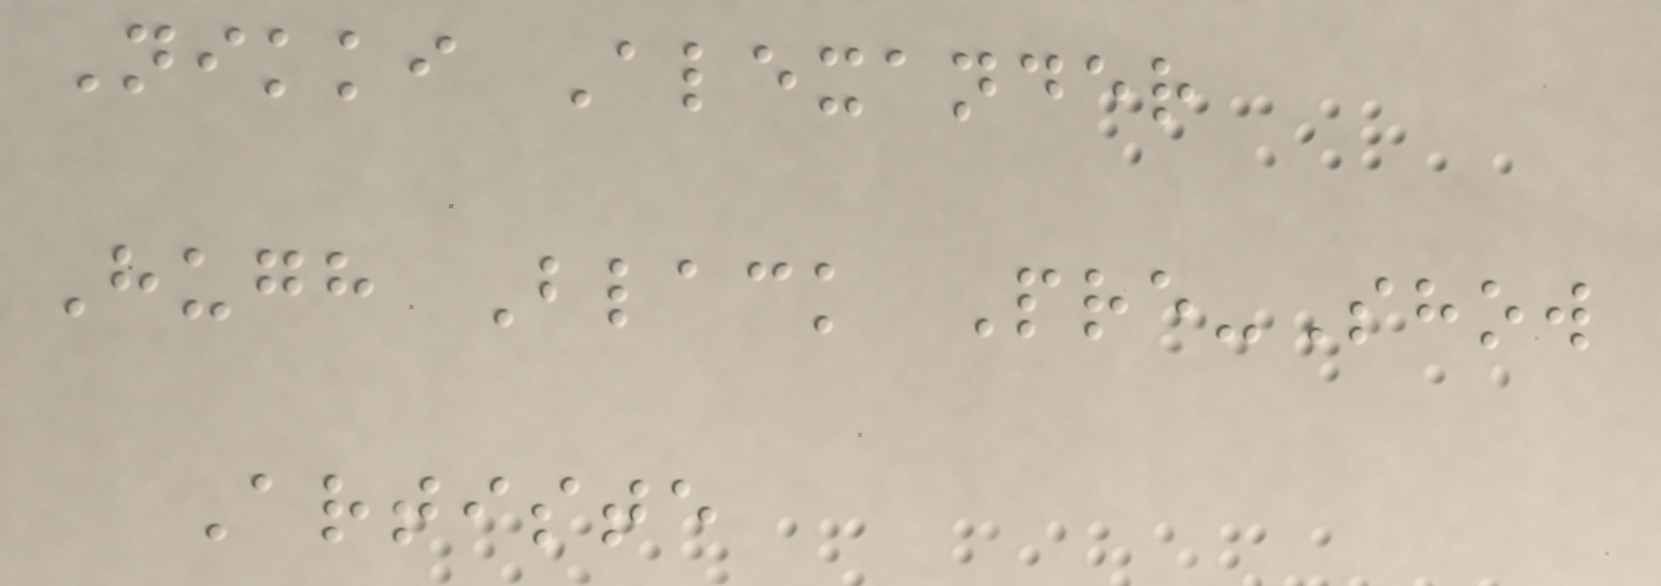Nikki Alexander
Hugh Black Pre-Show
Artiste
